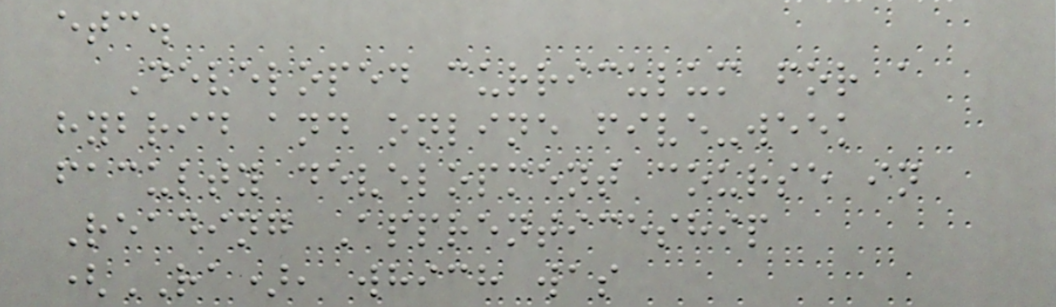etc.
Developed curriculum for a
hybrid and online five-week
faculty development course in
Reading Apprenticeship
(RA), which was
